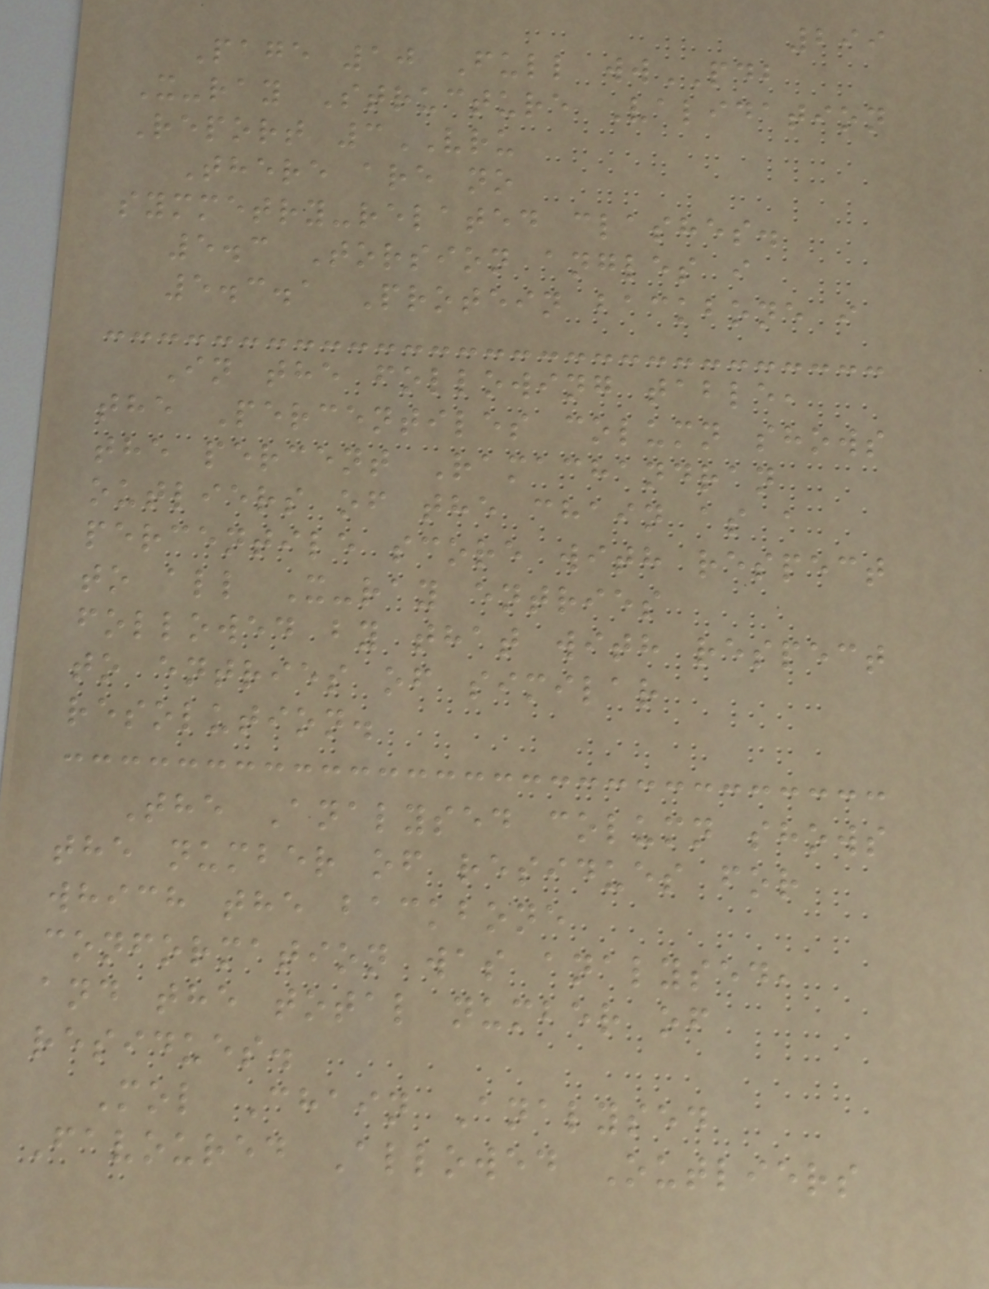299
Page 10 Full wwPDB
X-ray Structure Validation
Report 3VRU
There are no
symmetry-related clashes.
5.3 Torsion angles i
5.3.1 Protein backbone i
In the following table,
the Percentiles column shows
the percent Ramachandran
outliers of the chain as a
percentile score with respect
to all X-ray entries
followed by that with respect
to entries of similar
resolution.
The Analysed column shows
the number of residues for
which the backbone
conformation was analysed,
and the total number of
residues.
Mol Chain Analysed
Favoured Allowed Outliers
